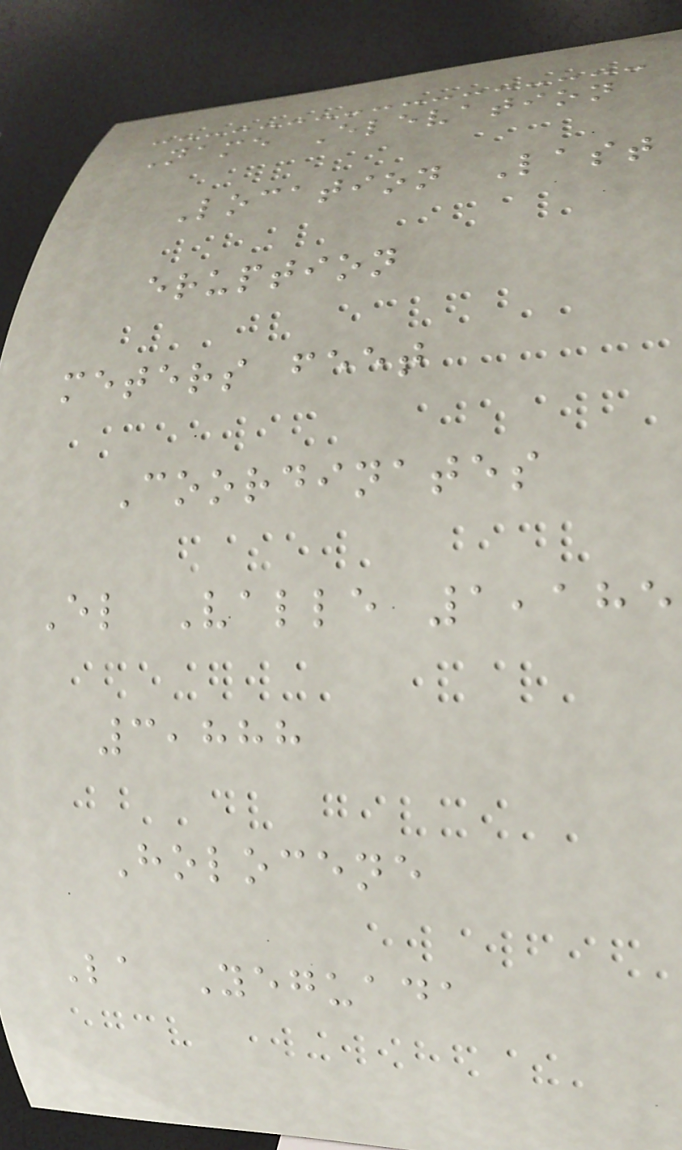Name Elevation
Location Last
eruption
meters feet
Coordinates
El Valle 1,185
3,888
Holocene
La Yeguada
